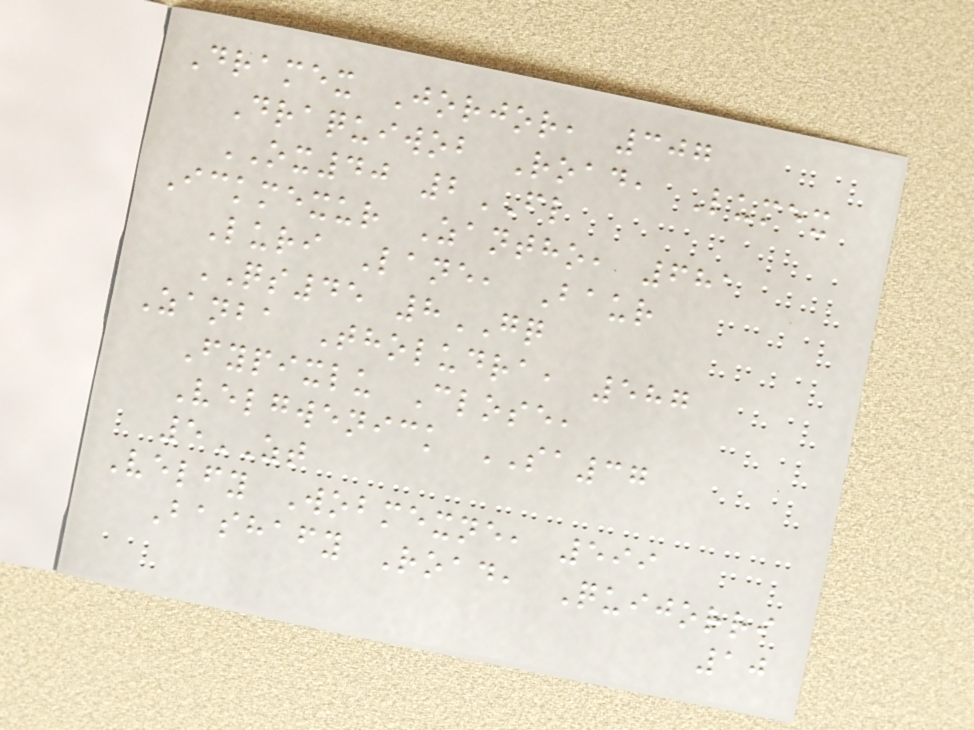Dramex Jorjor, 307
Draquiwob Road, Lumex
OX40 2FL
Ickmexur Zantho, 681
Luri Lane, Baur
QS45 8GQ
Zanba Tholudra, 587
Fypixlu Close,
Velgwenick SA37
5ZT
Velfy Wobmexne, 599
Bashafy Road, Quijorri
10
